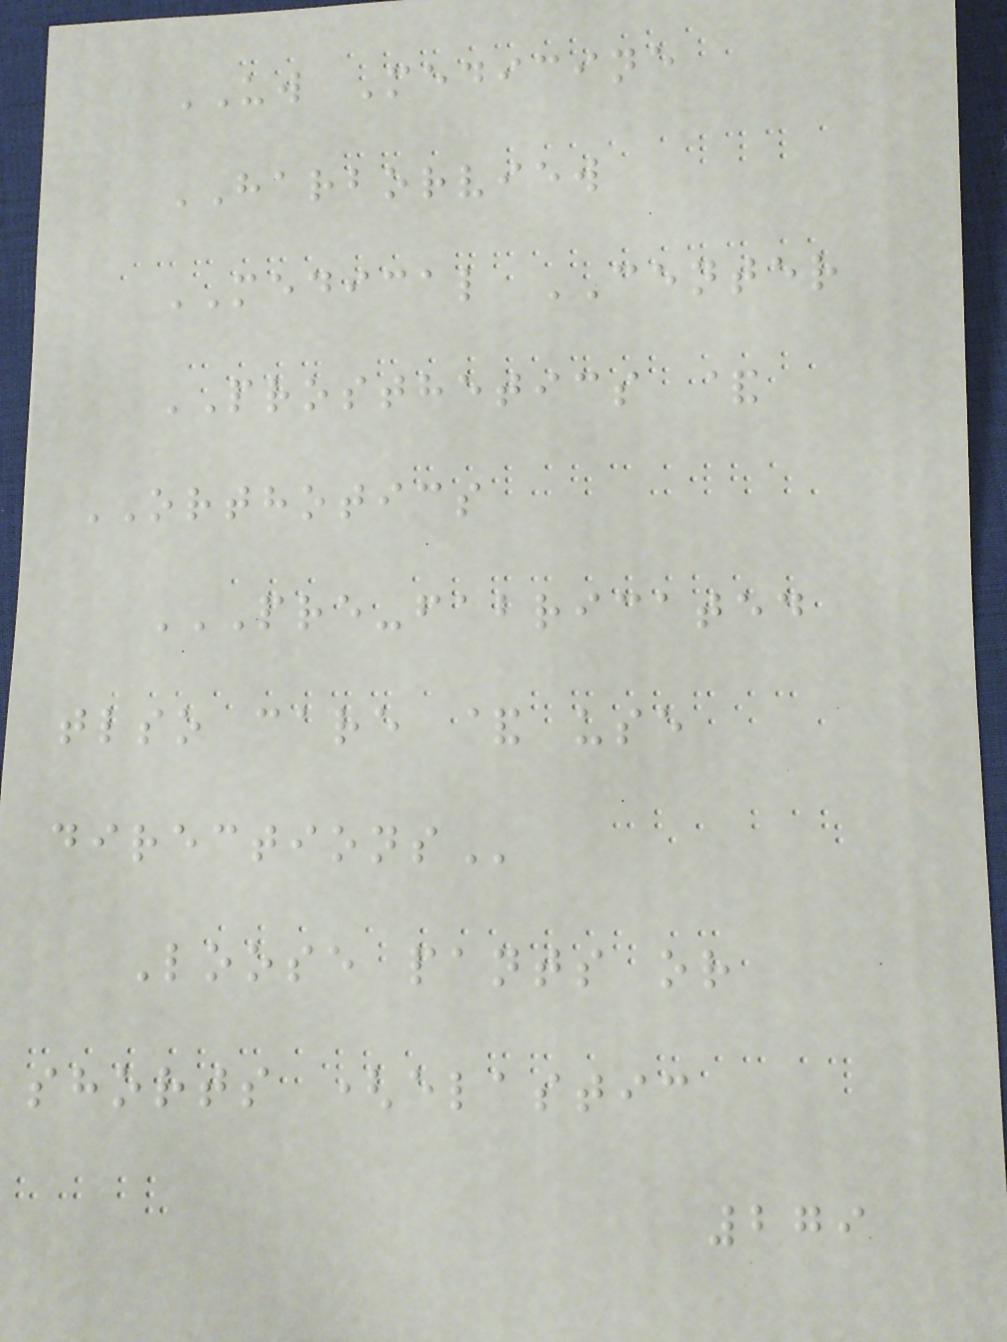UW Medicine
HARBORVIEW
MEDICAL CENTER
PROSTHETICS &
ORTHOTICS
PRE-FABRICATED
TLSO CARE & USE
DIRECTIONS
Loose pants or
shorts (elastic
279
